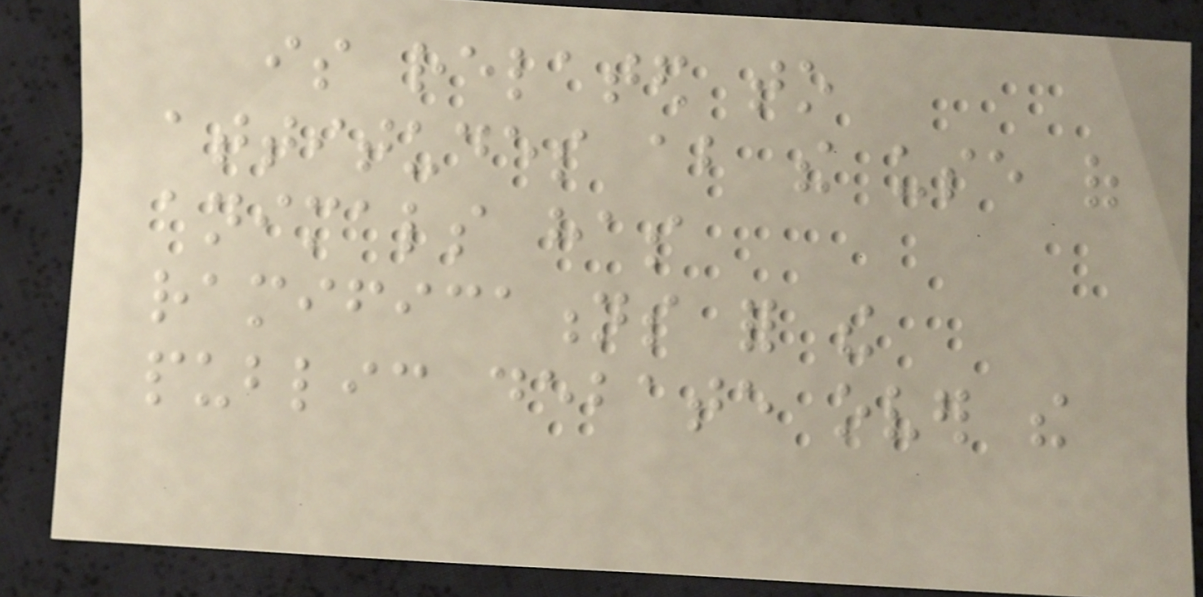is related to
attitudes about the use of
animals has
ramifications for the
public debate over the
